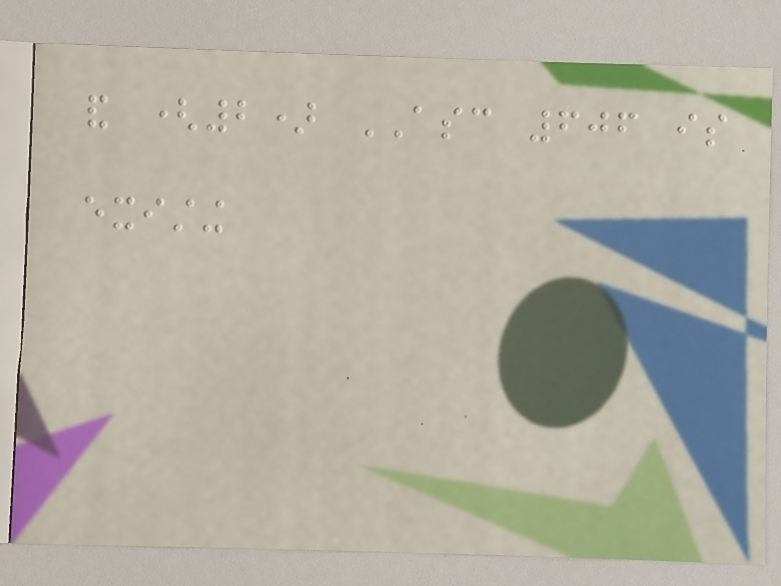and (2) ASC 606 is
existing
